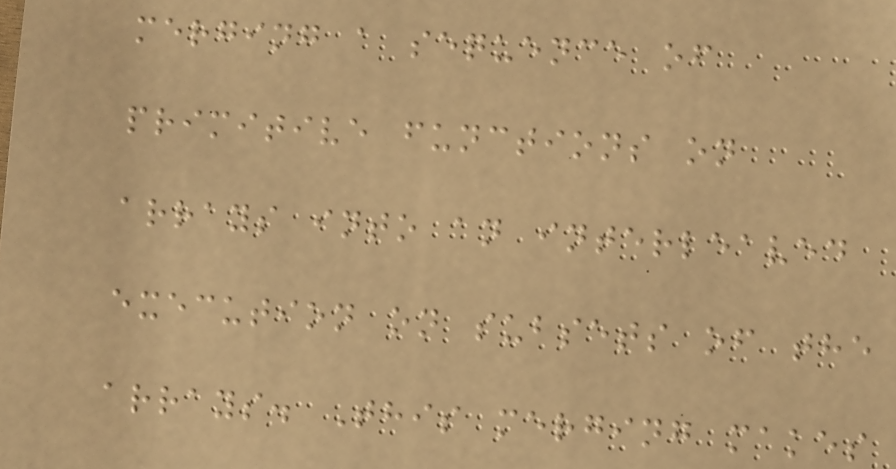merging a sequence of
primitive functions on
arrays into an interleaved
execution on subsets of the
arrays. This merging makes
